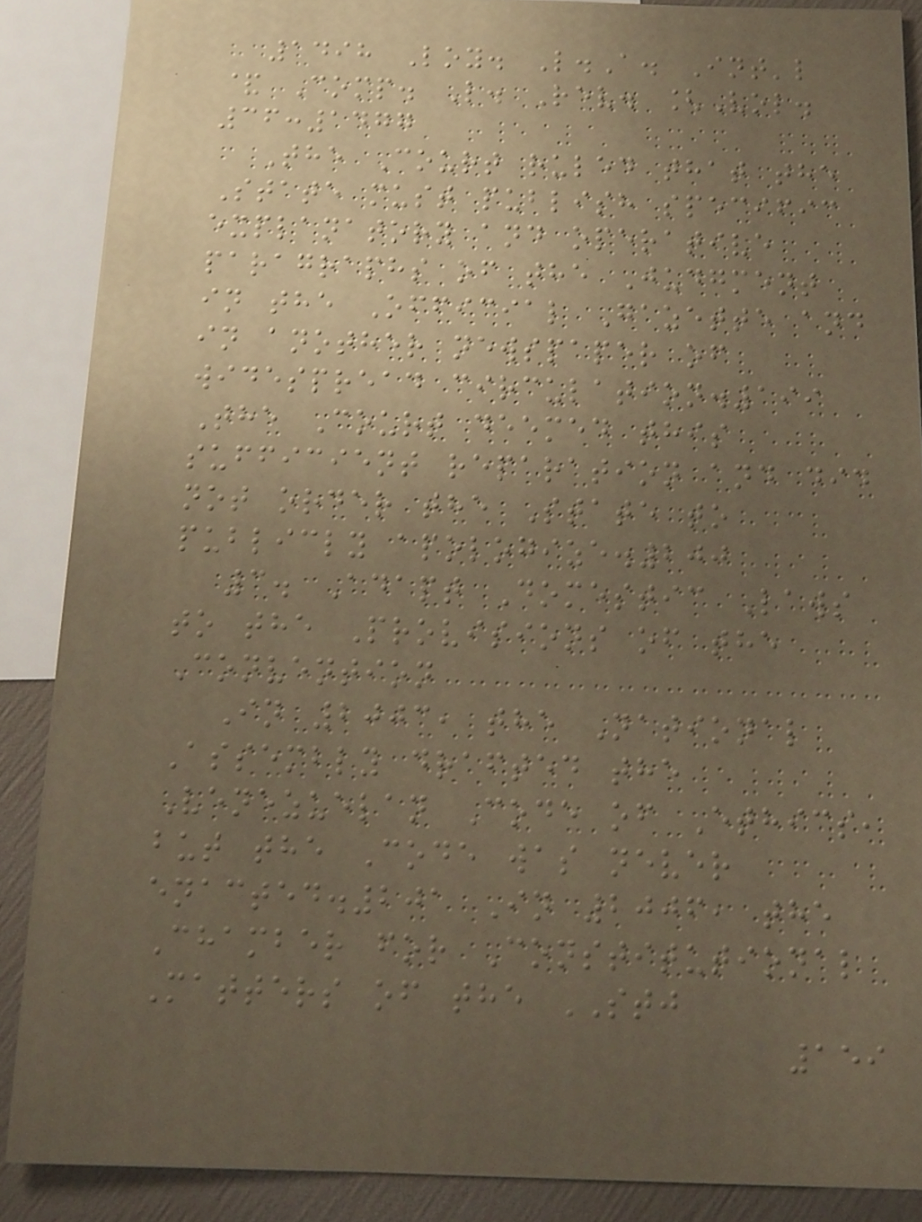1498 Loy. L.A. Int'l
& Comp. L. Rev. [Vol.
36:1477
The Court ruled that the
State must publish specific
explanatory and operative
paragraphs of the Judgment
in the Official Gazette and
in another newspaper of
widespread circulation.199
The Court deemed this
sufficient reparation and did
not order the State to
publicly apologize.200
3. Adapt Domestic Laws
to the Provisions of the
Convention
In 2003, the National
Assembly drafted the
Venezuelan Code of Ethics,
but the Code was never
enacted.201 In 2006, the
Chamber for Constitutional
Matters of the STJ
159
